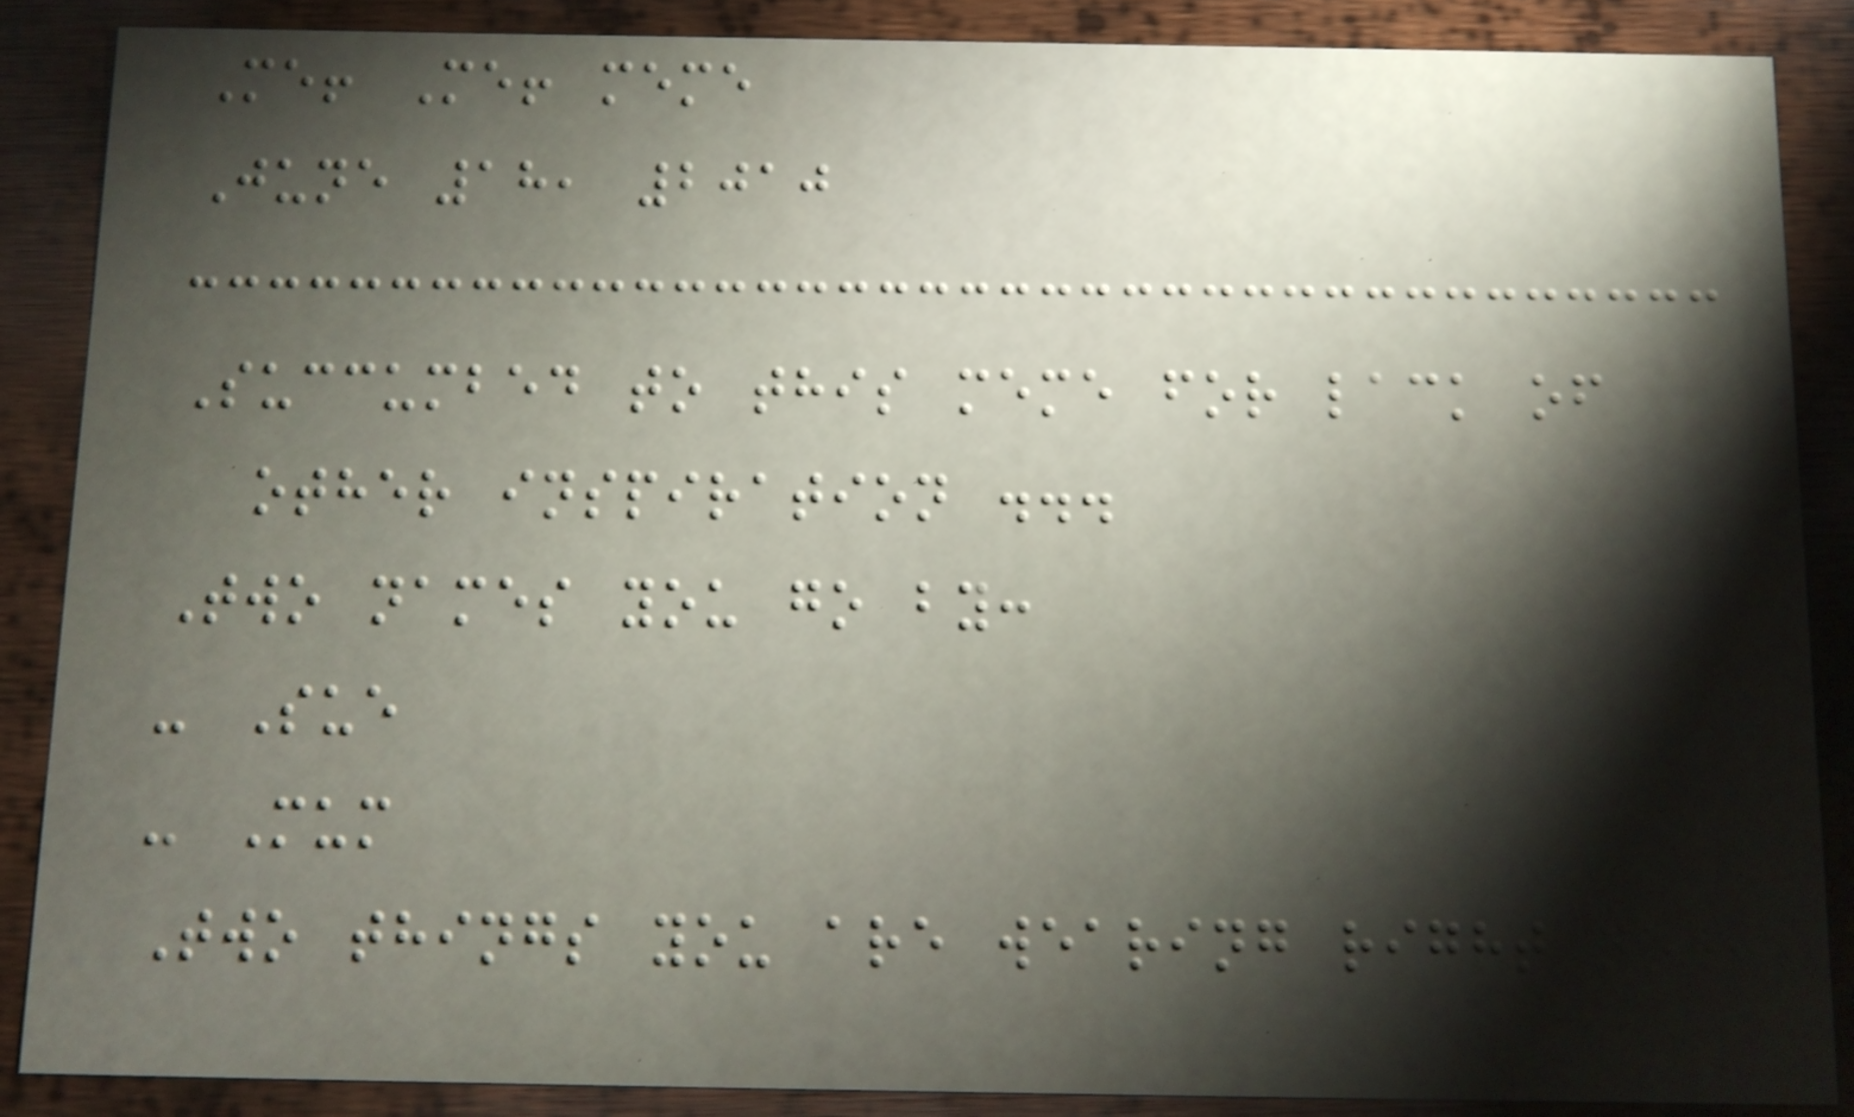Me! Me! meme
June 18, 2010
Succumbed to this meme for lack of
other inspiration ...
Two names you go by:
- Sue
- Mum
Two things you are wearing right now:
